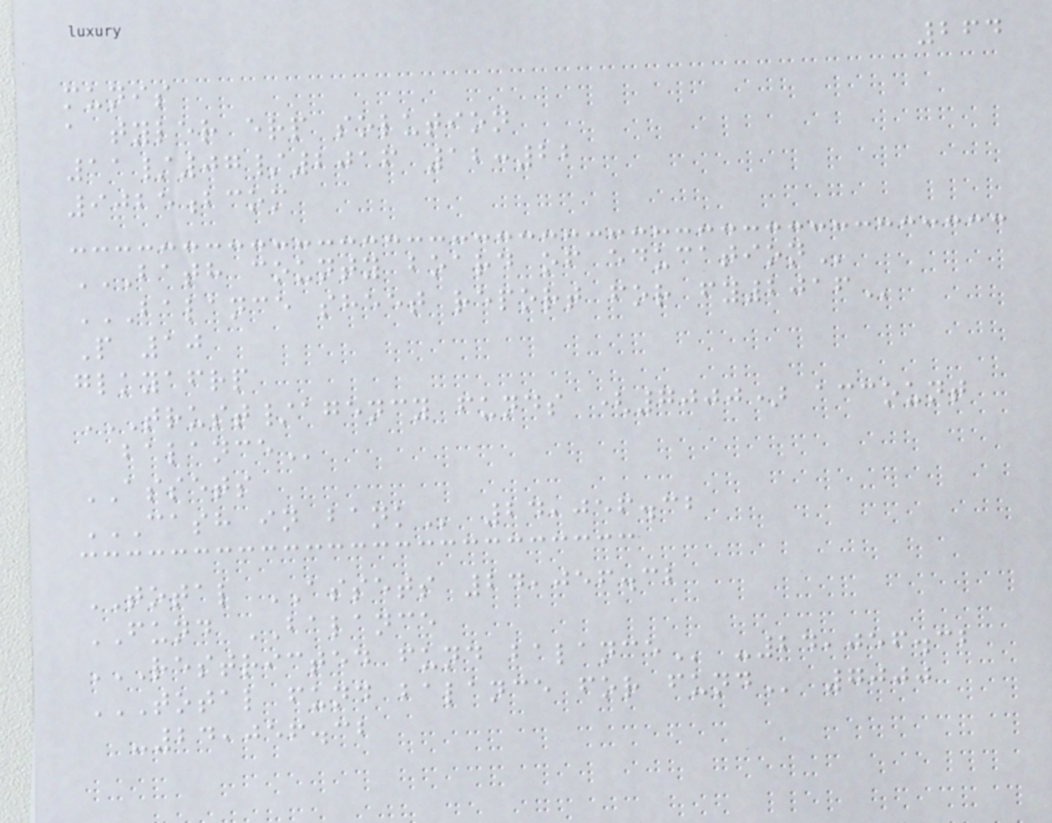264
munis
a tyler erp solution
11/07/2016 12:22
9025bcom
BATH COUNTY BOARD OF EDUCATION
BALANCE SHEET REPORT FOR FY2016
P 10
glkyafrp
TRUST/AGENCY FUNDS (7000) ACCOUNT
BALANCE
ASSETS
CASH IN BANK 24,056.32
TOTAL ASSETS 24,056.32
FUND BALANCE
RESTRICTED FUND BALANCE -24,056.32
TOTAL FUND BALANCE FOR FUND 7000
-24,056.32
